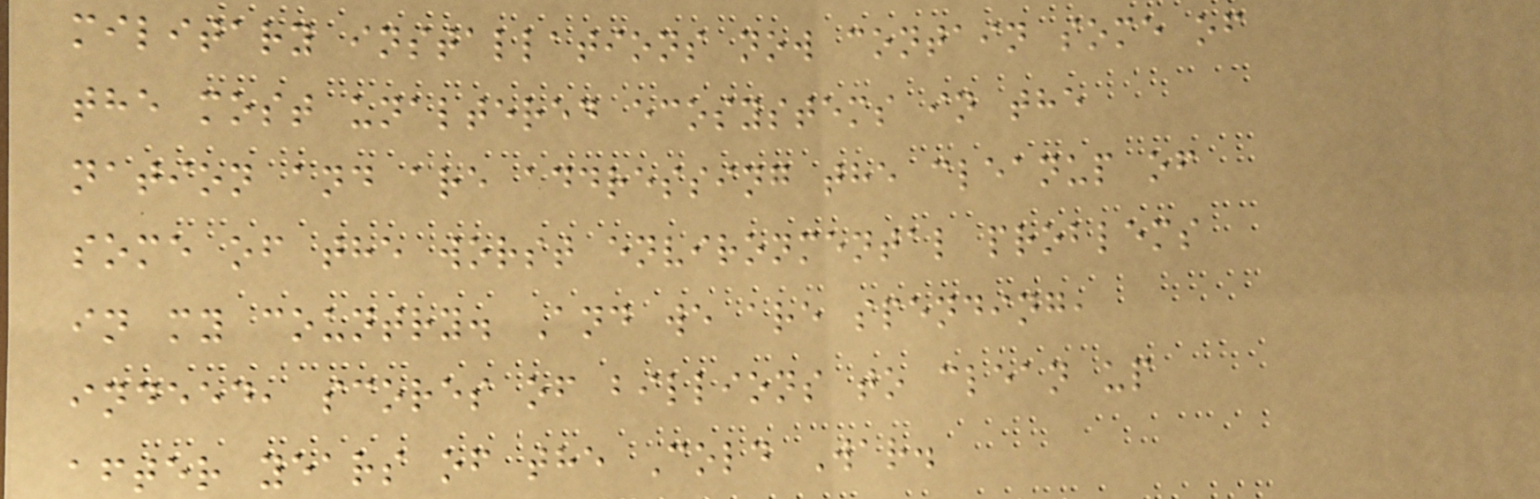military installations now contain some of
the most unaltered ecosystems in the
nation and are addressing the cleanup of
some of the worst environmental problems
in my country. And we are spending,
indeed, scores of billions to clean up
after years of the Cold War.
